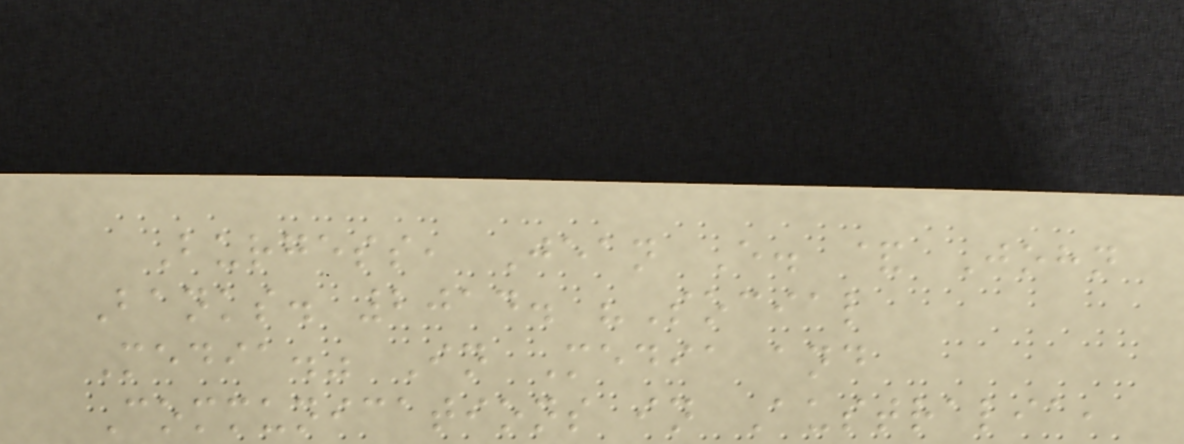Burgess, Jean E. & John
Banks. 2014. "Social
Media." In Media and
Communications in Australia,
